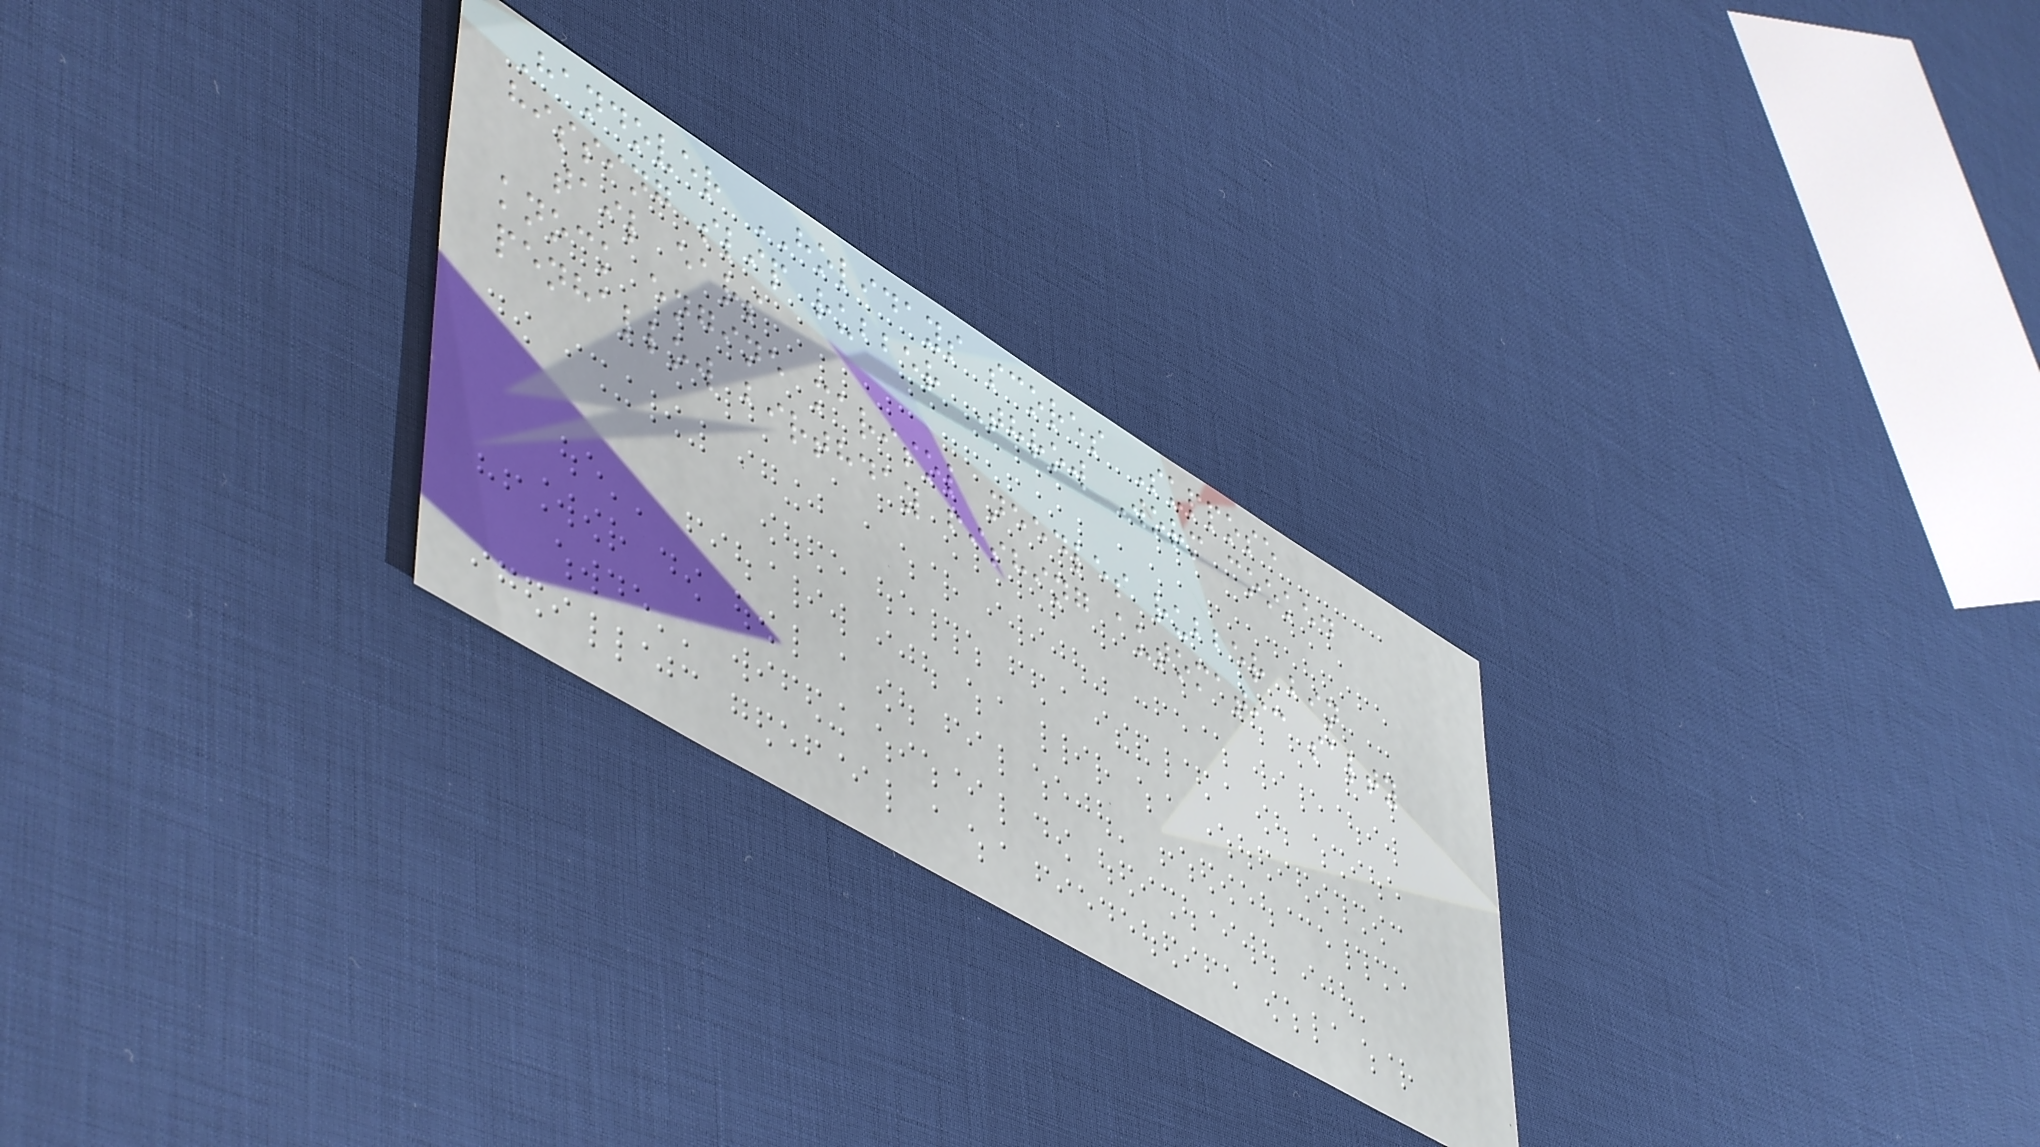Handover HOLIDAYS scores Suppose
hissing slip rubber Throw Worm cooked
tail ears
knock engine marisol needles rubber bin
penhallow birthday fishing automatic salty
